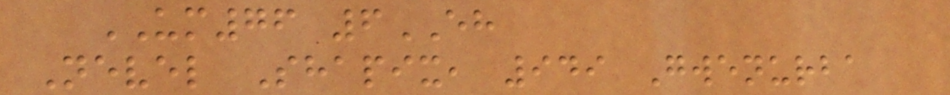UM76 6EH
Nevel Shapix, 949 Gwenurba
